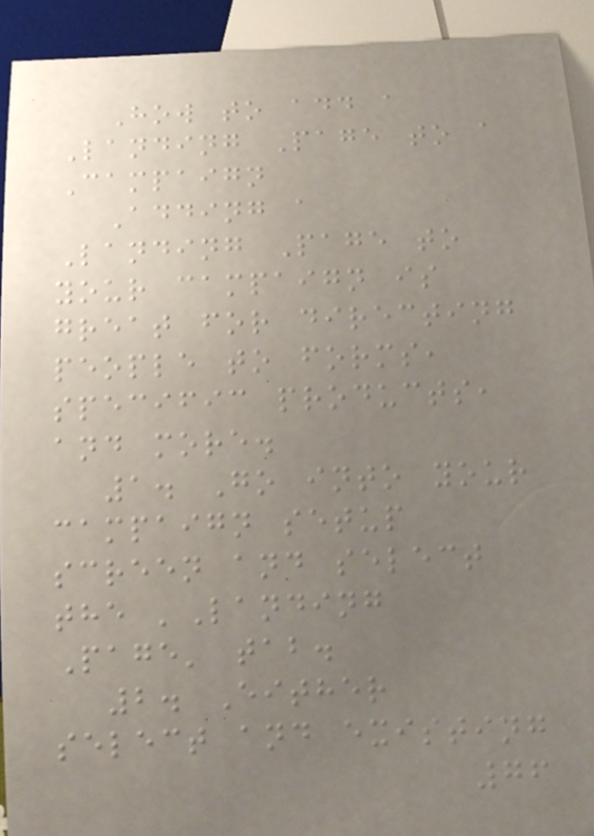How to add a
Landing Page to a
Campaign
Adding a
Landing Page to
your campaign is
great for directing
people to forms,
specific products,
and more.
1. Go into your
campaign setup
screen and select
the 'Landing
Page' tab.
2. Either
select and existing
76
